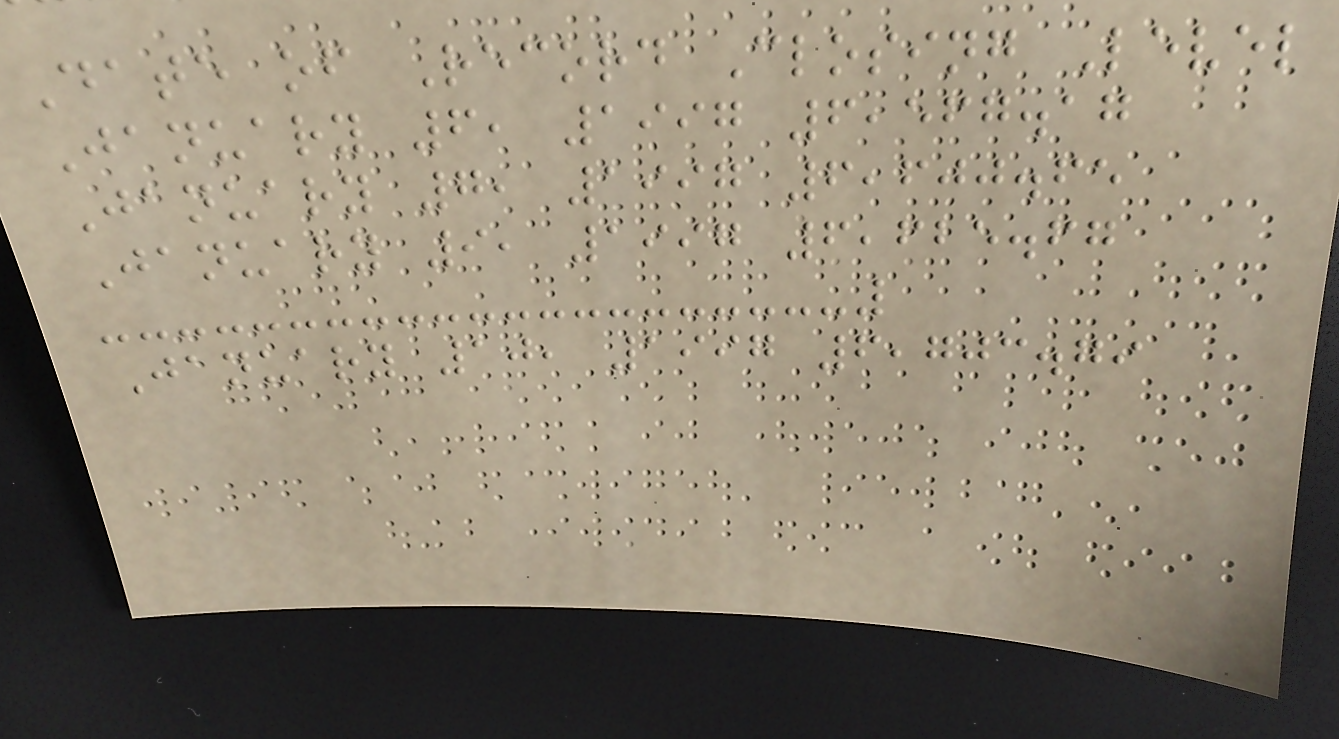Date of Record Closing Level
January 6, 1997 6,567.17
January 7, 1997 6,600.65
January 9, 1997 6,625.67
January 10, 1997 6,703.79
